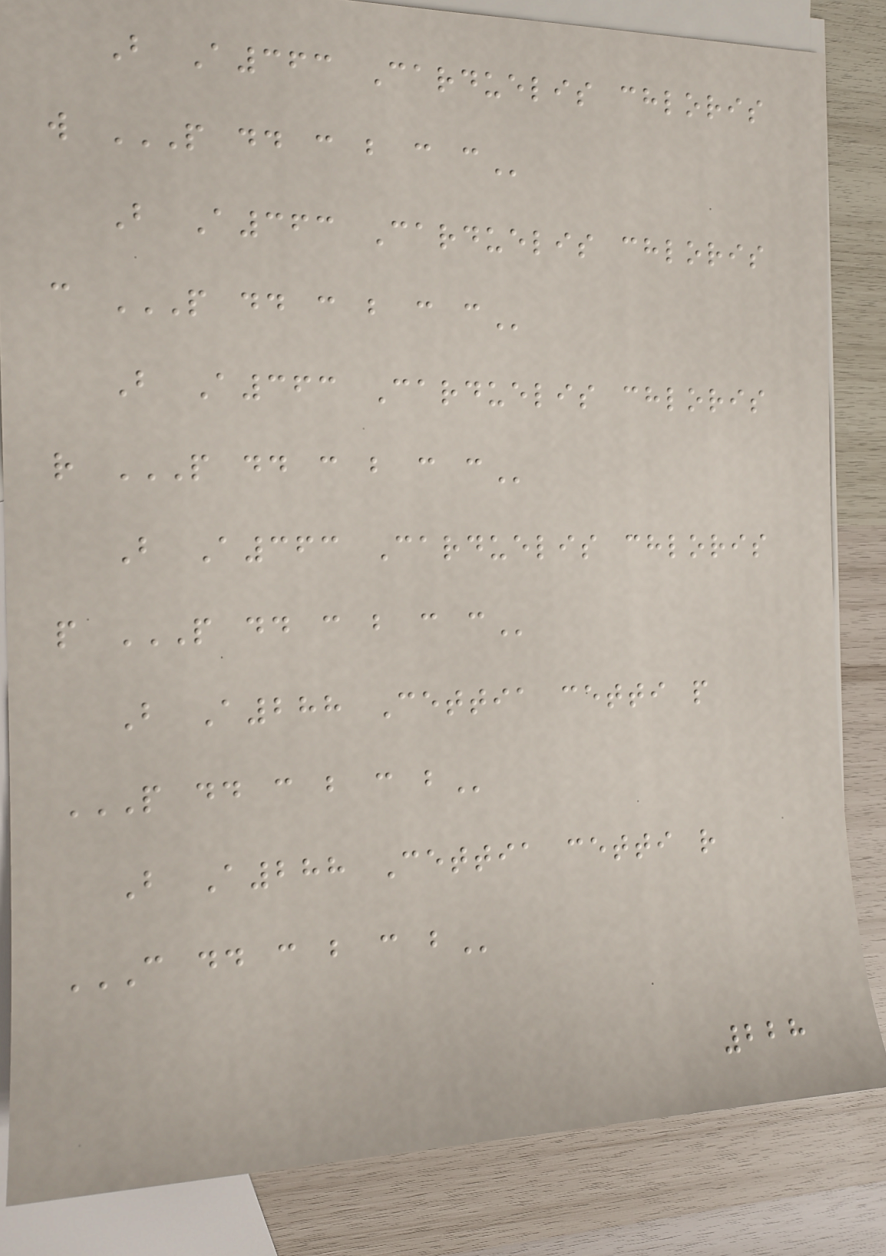B A363 Carduelis chloris
w P DD C B C C
B A363 Carduelis chloris
c P DD C B C C
B A363 Carduelis chloris
r P DD C B C C
B A363 Carduelis chloris
p P DD C B C C
B A288 Cettia cetti p
P DD C B C B
B A288 Cettia cetti r
C DD C B C B
228
